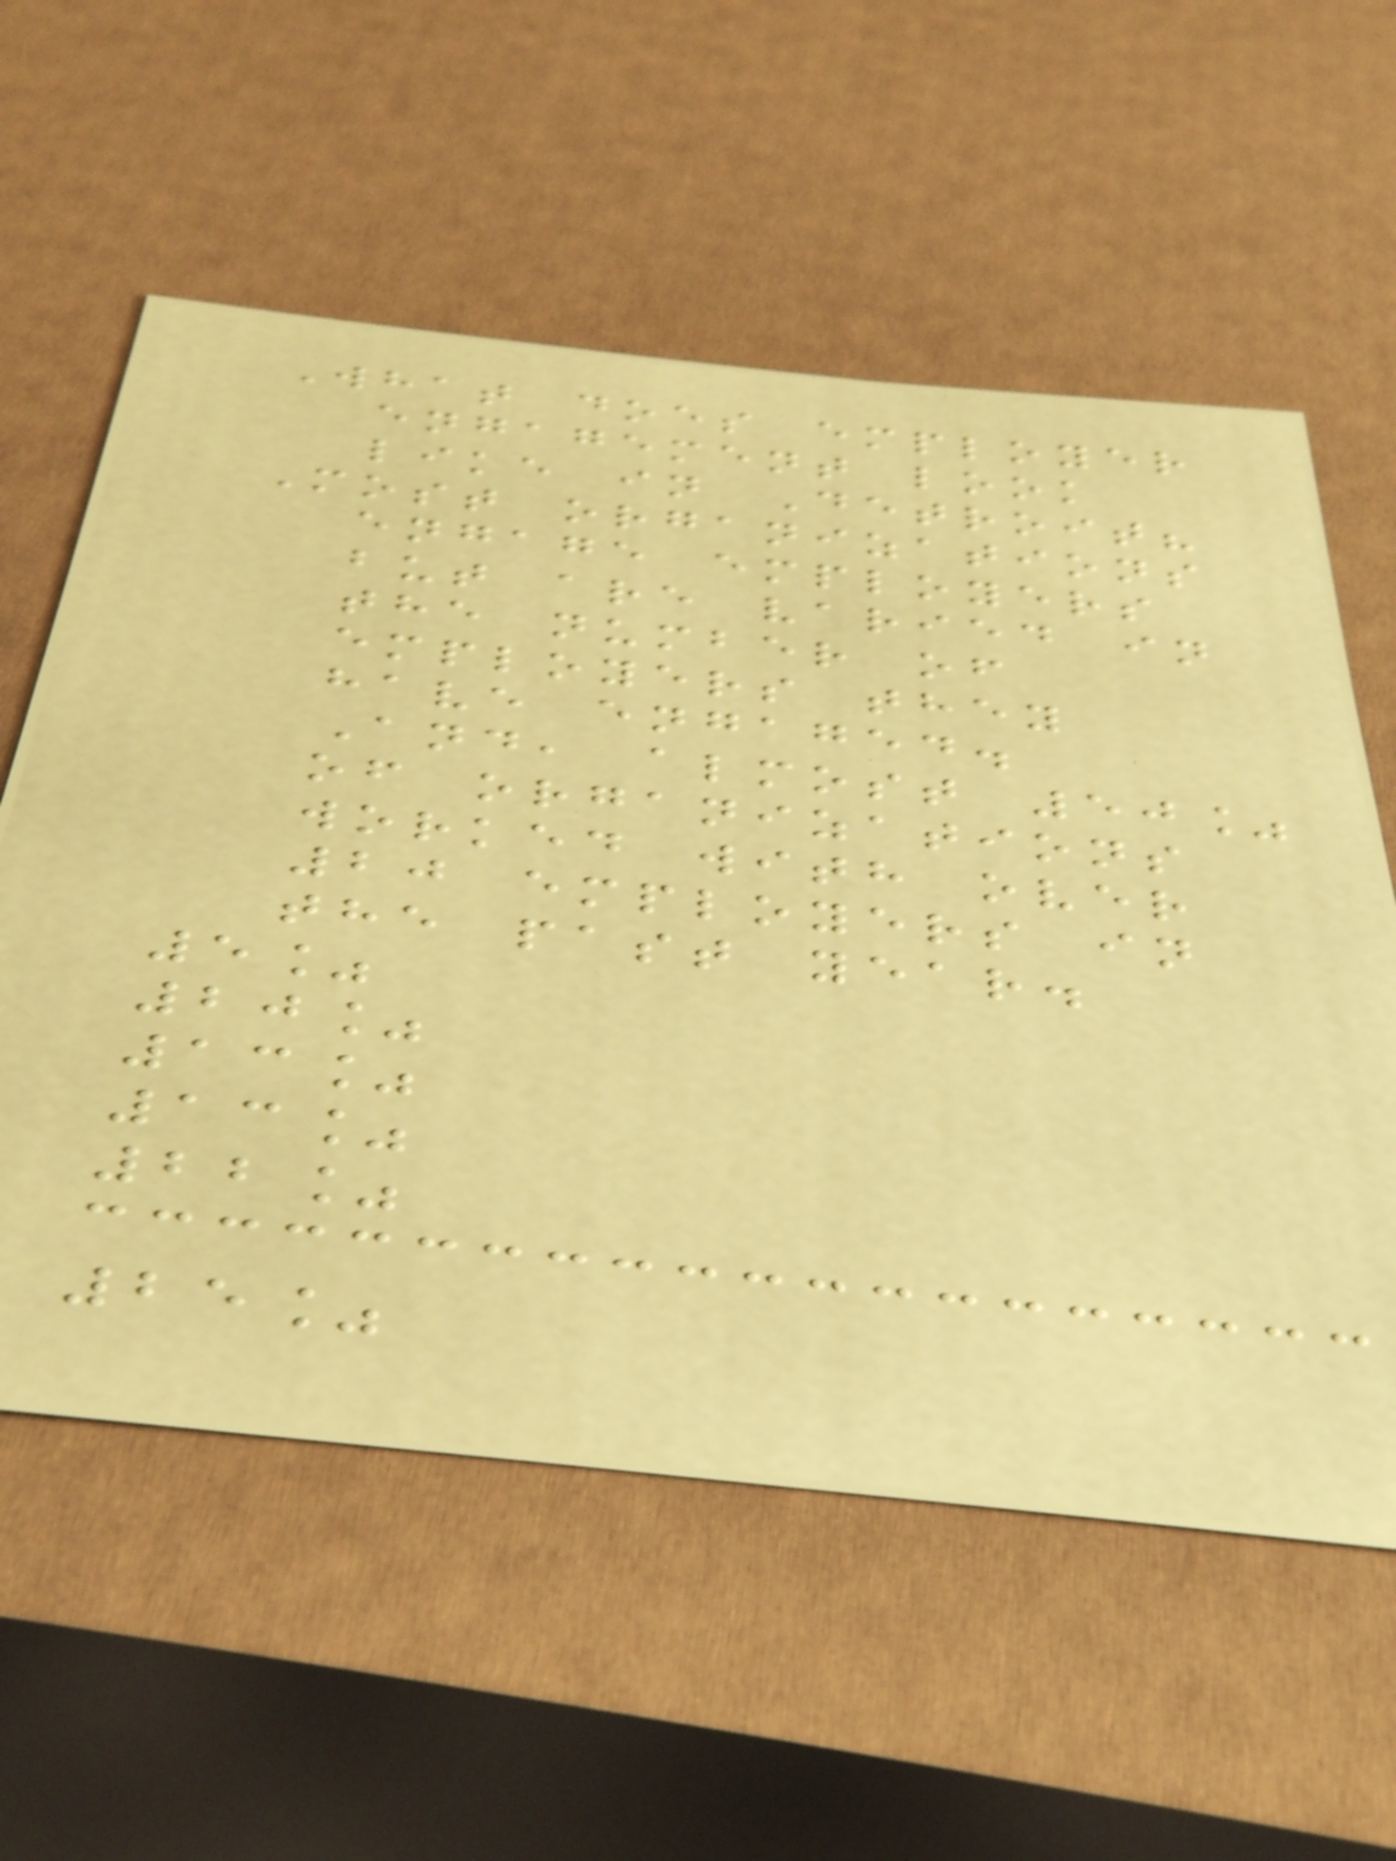What does employer
engagement look
like in Detroit?
Most organizations
engage employers
but are varied in
the number of
employers they
have engaged.
And, almost 50%
of organizations
worked with over
20 employers in
the past year.
5%
20%
13%
13%
22%
25%
